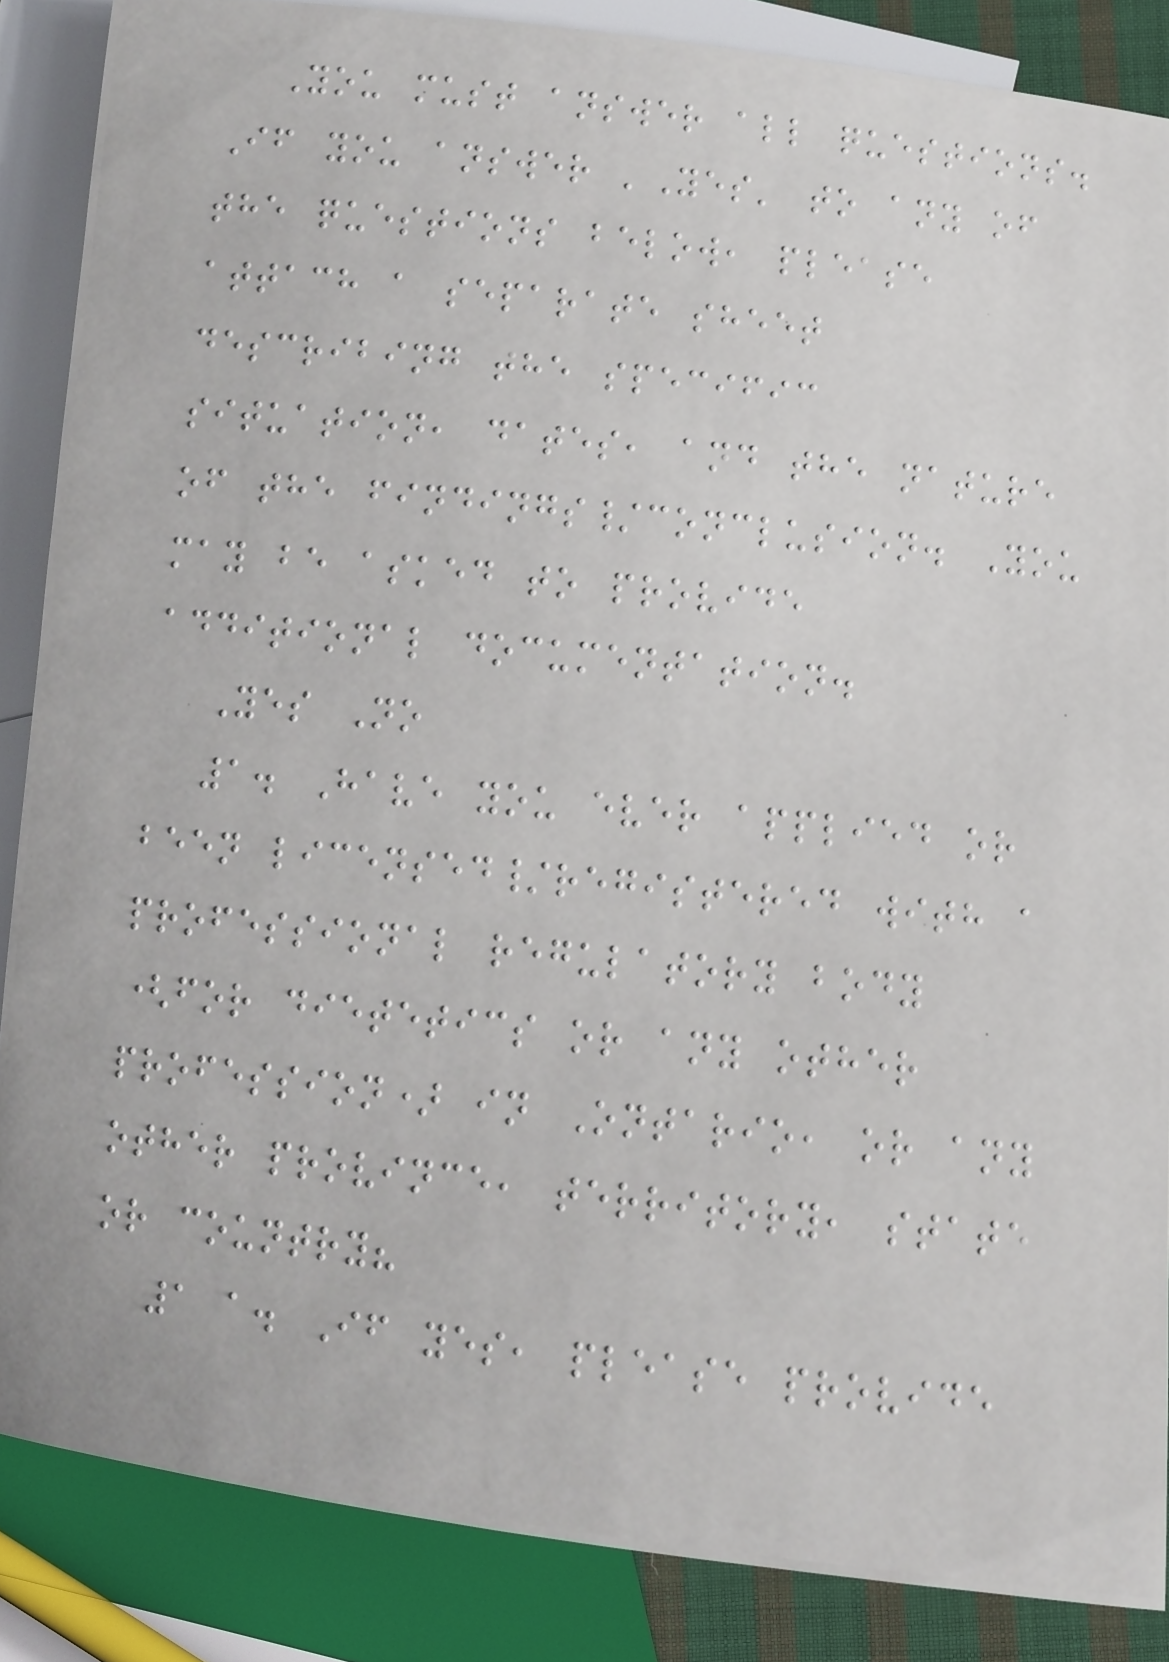You must answer all questions.
If you answer 'Yes' to any of
the questions below, please
attach a separate sheet
describing the specific
situation, dates, and the nature
of the findings/conclusion. You
may be asked to provide
additional documentation.
Yes No
1. Have you ever applied or
been licensed/registered with a
professional regulatory body
(for dietetics or any other
profession) in Ontario, or any
other province, territory, state
or country?
1 a. If yes, please provide
